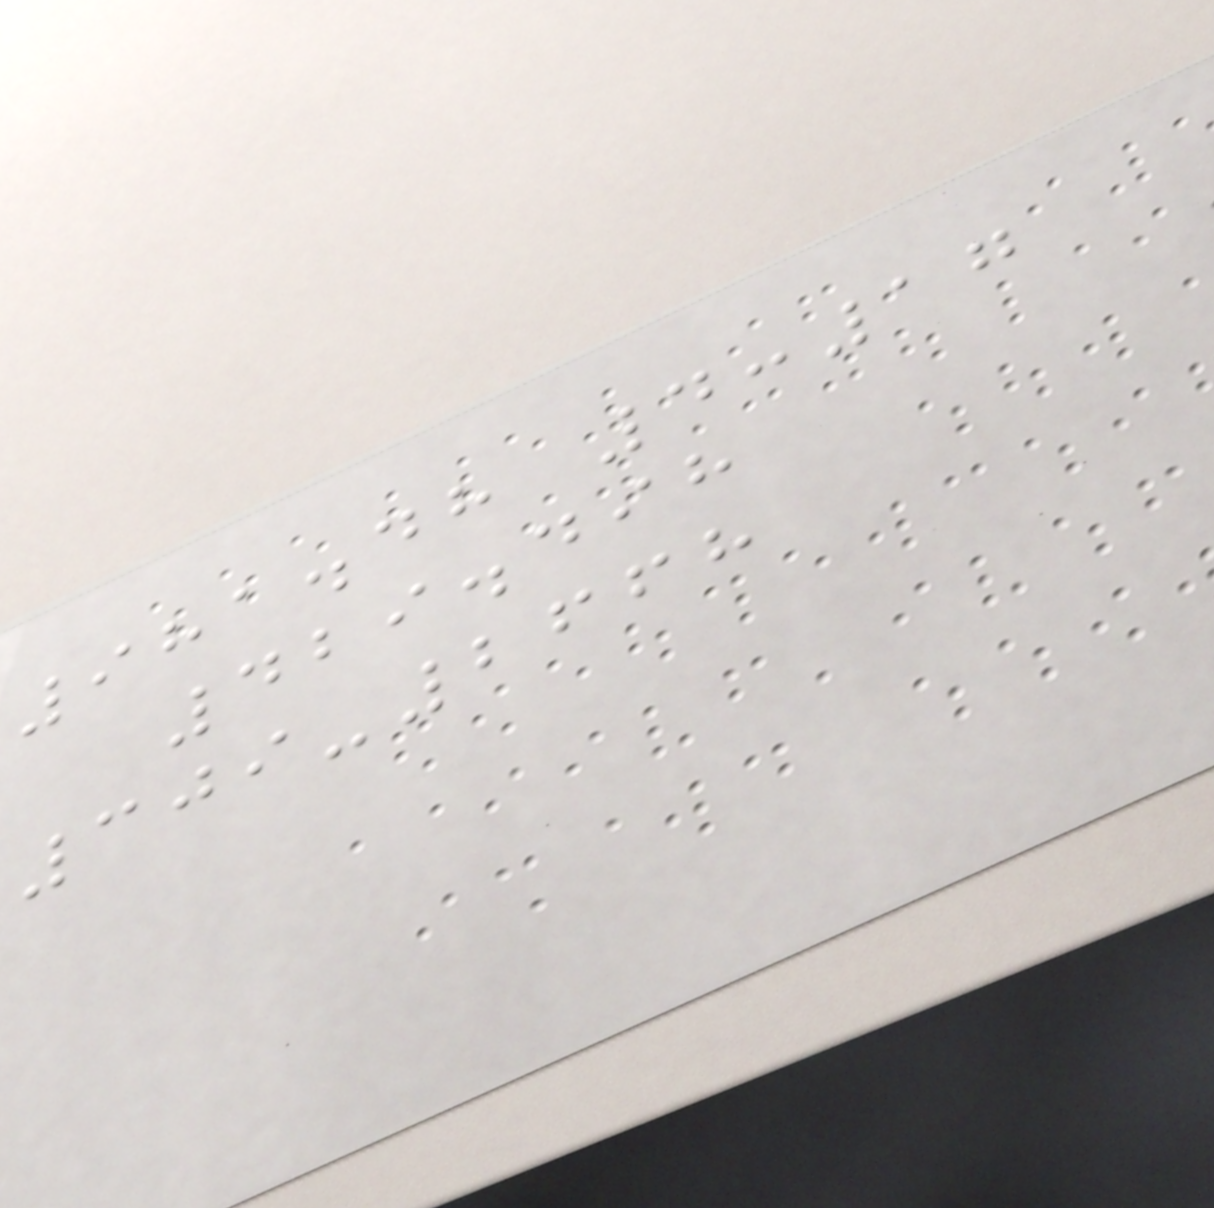981.48 4:17
429.498
309-2668
